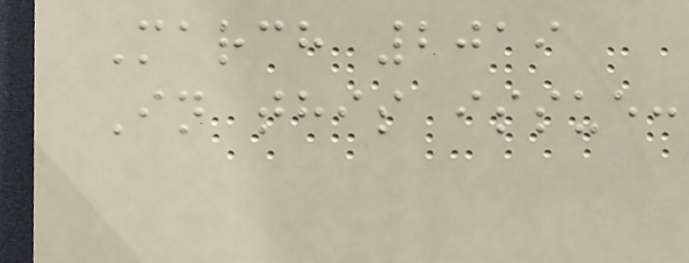March 2019
In this issue:
